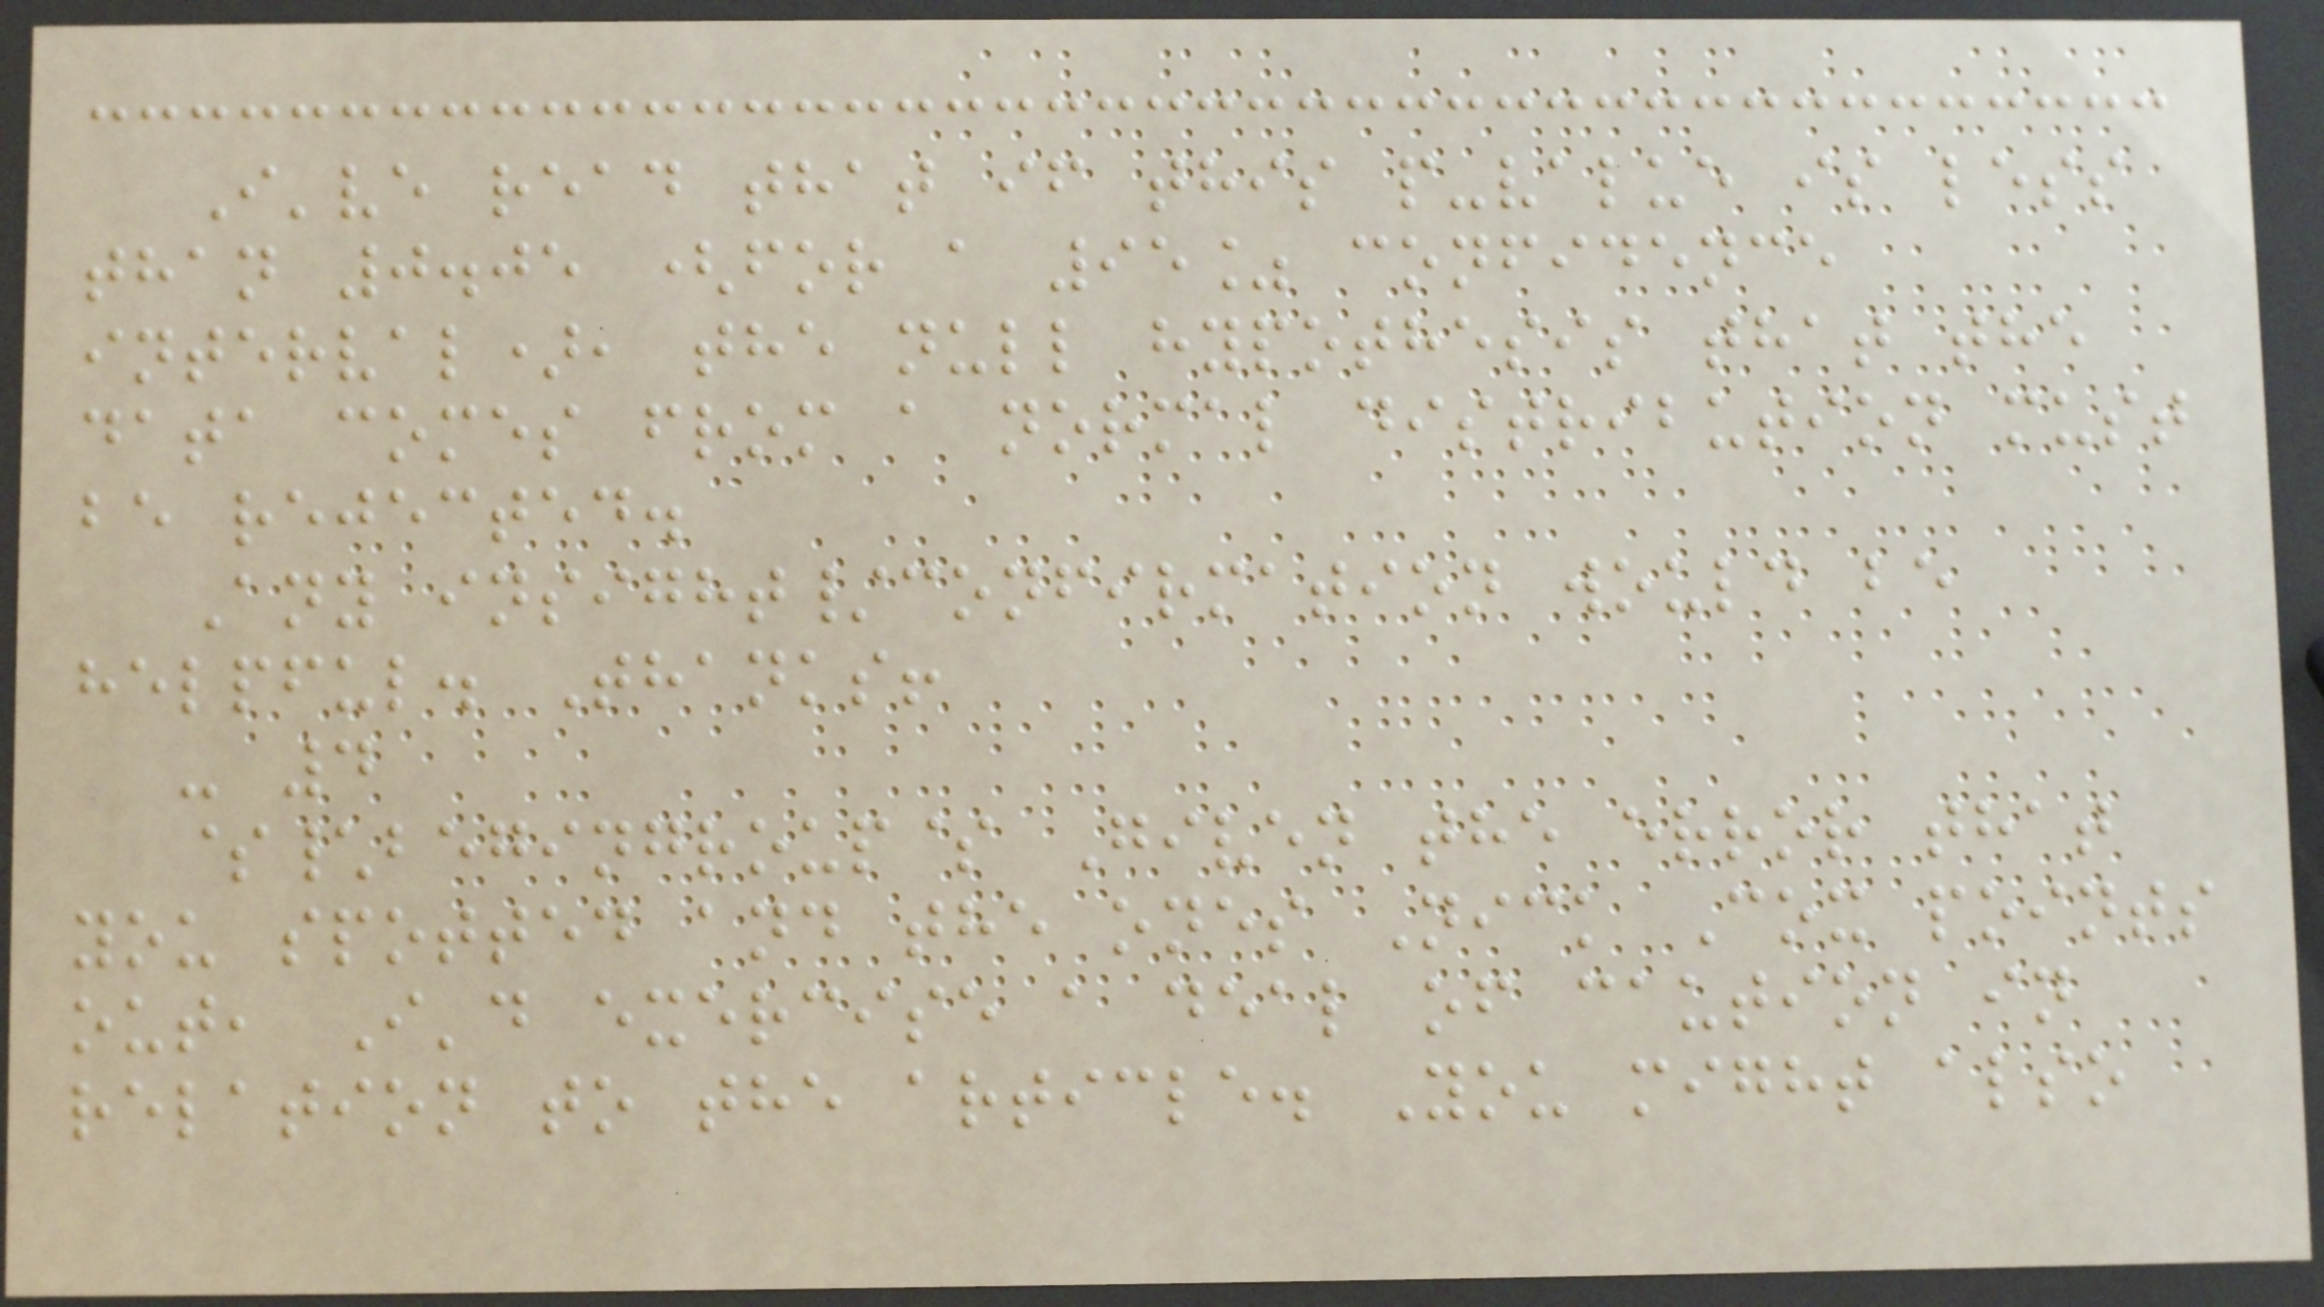I've read that if this p-value is less
than 0.05 (for a 95% confidence
interval), the null hypothesis that the
data comes from a normal distribution must
be rejected.
Any insight/confirmation would be
helpful. Thanks!
- 4
$\begingroup$ Given the error that
you spotted and the ones Nick Cox points
out, I'd exercise a deal of caution in
relation to the article. You might also
